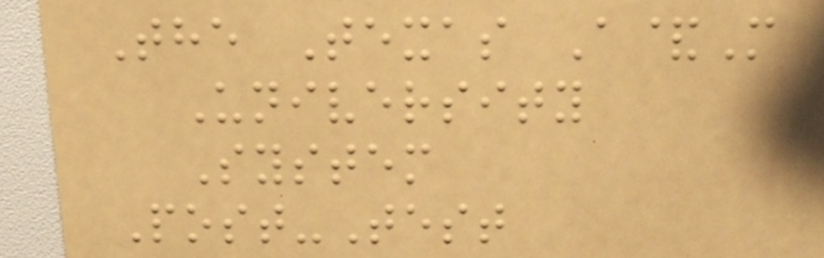The Texas A&M
University
System
Post-Test
